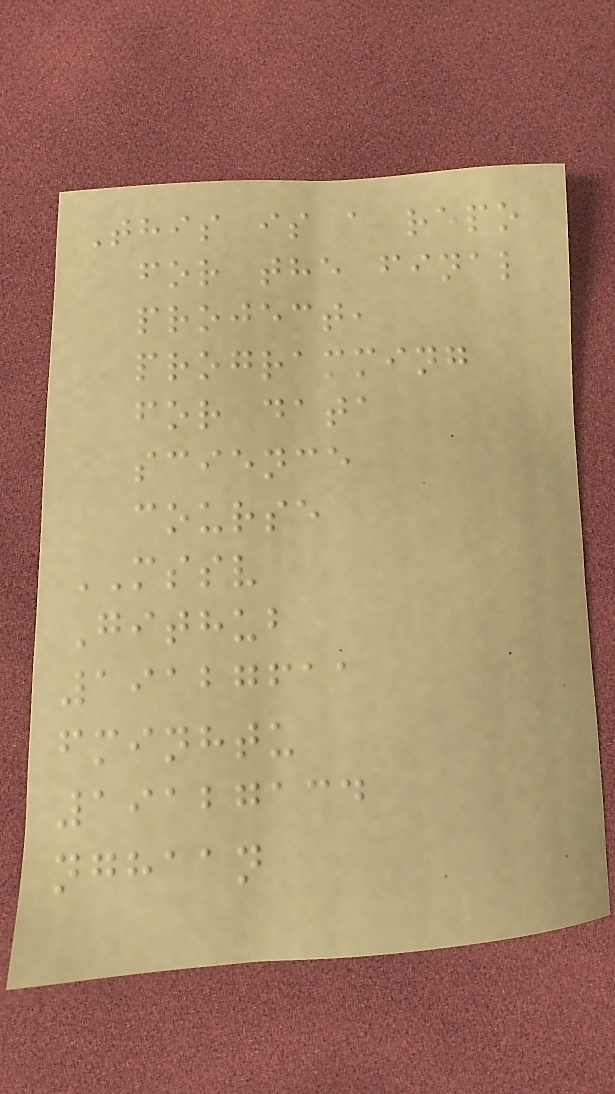This is a repo
for the final
project,
programming
for data
science
course
MSSV
Github
19127611
fminhtu
19127134
nghaan
